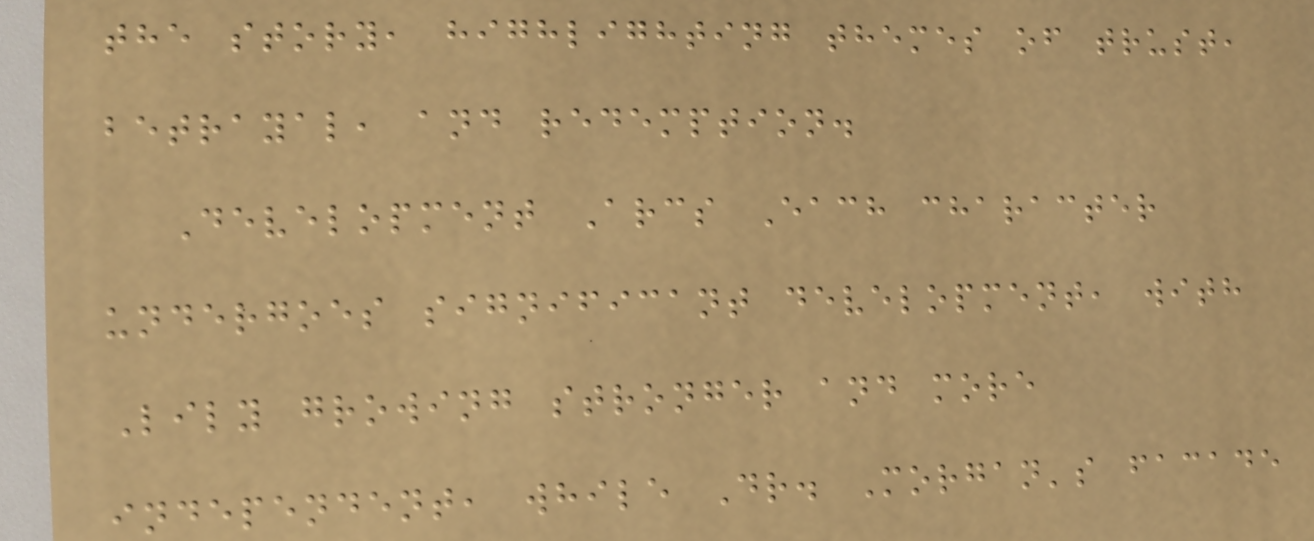the story, highlighting themes of trust,
betrayal, and redemption.
Development Arcs Each character
undergoes significant development, with
Lily growing stronger and more
independent, while Dr. Morgan's facade
